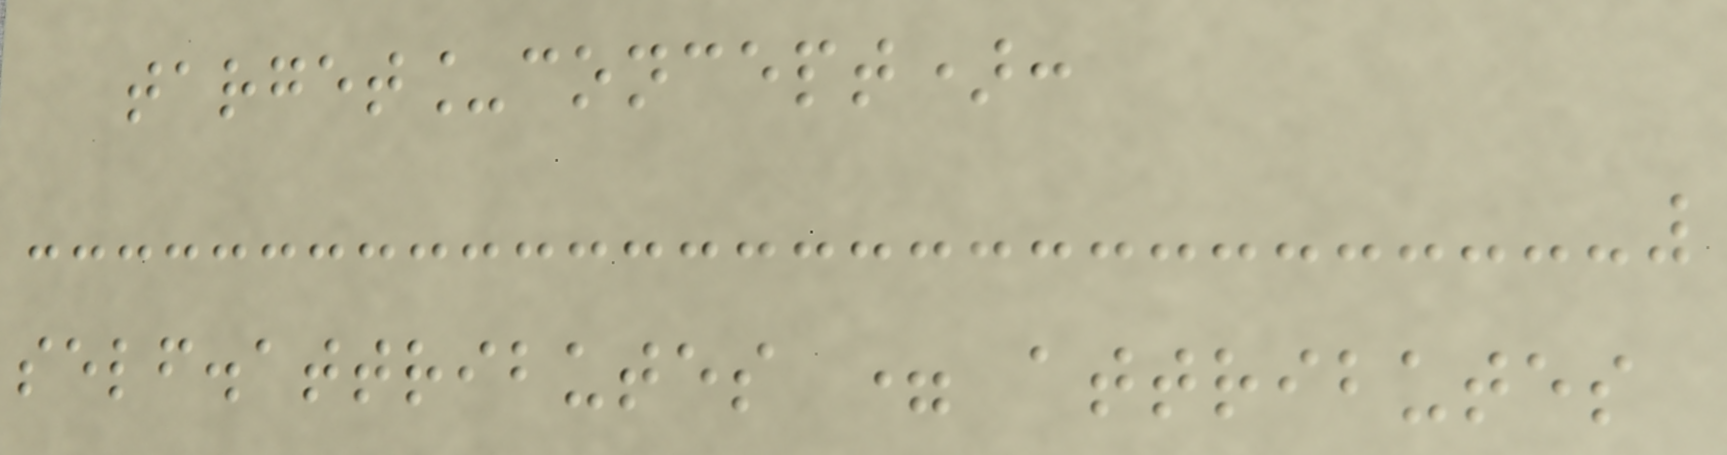target_concept):
self.attributes = attributes
